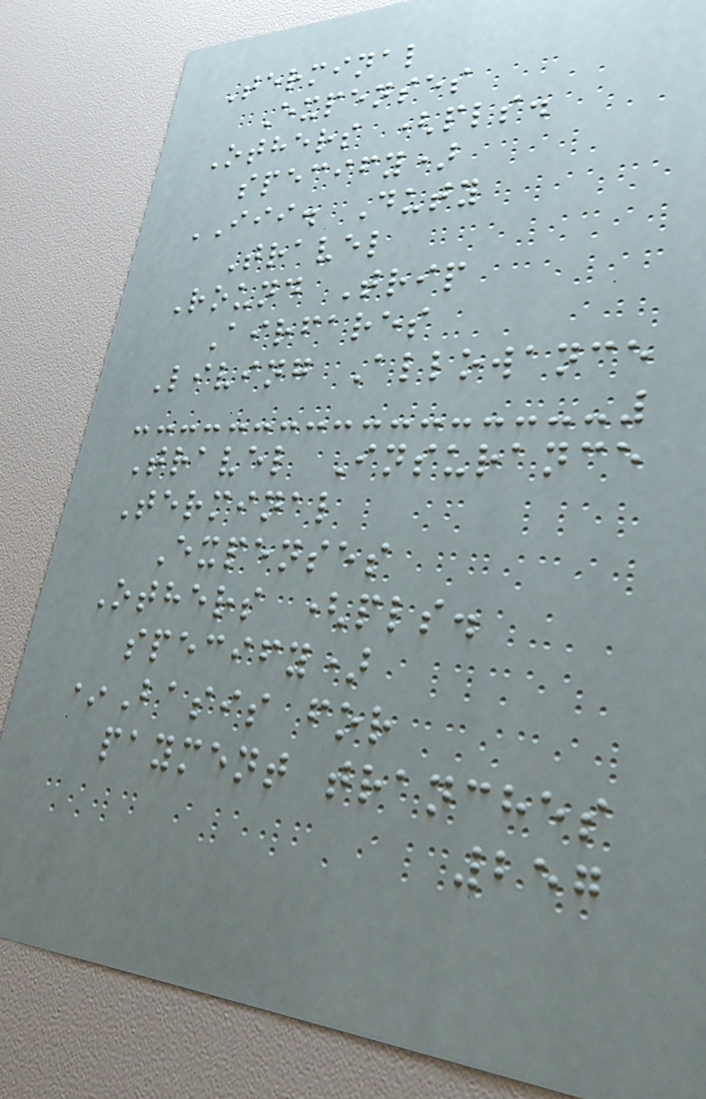Terminal
Expenses
Others (pls.
specify)
III. Duty
Travel
Round Trip
Airfares
Living Allowance
Travel Insurance
Terminal
Expenses
Others (pls.
specify)
*Basis for
payment tranches
257
